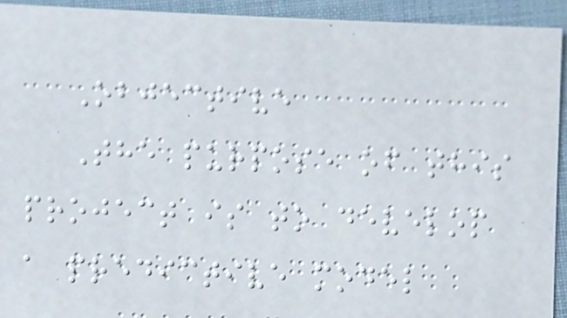Objective
The purpose of this
project is to develop
a predictive model
